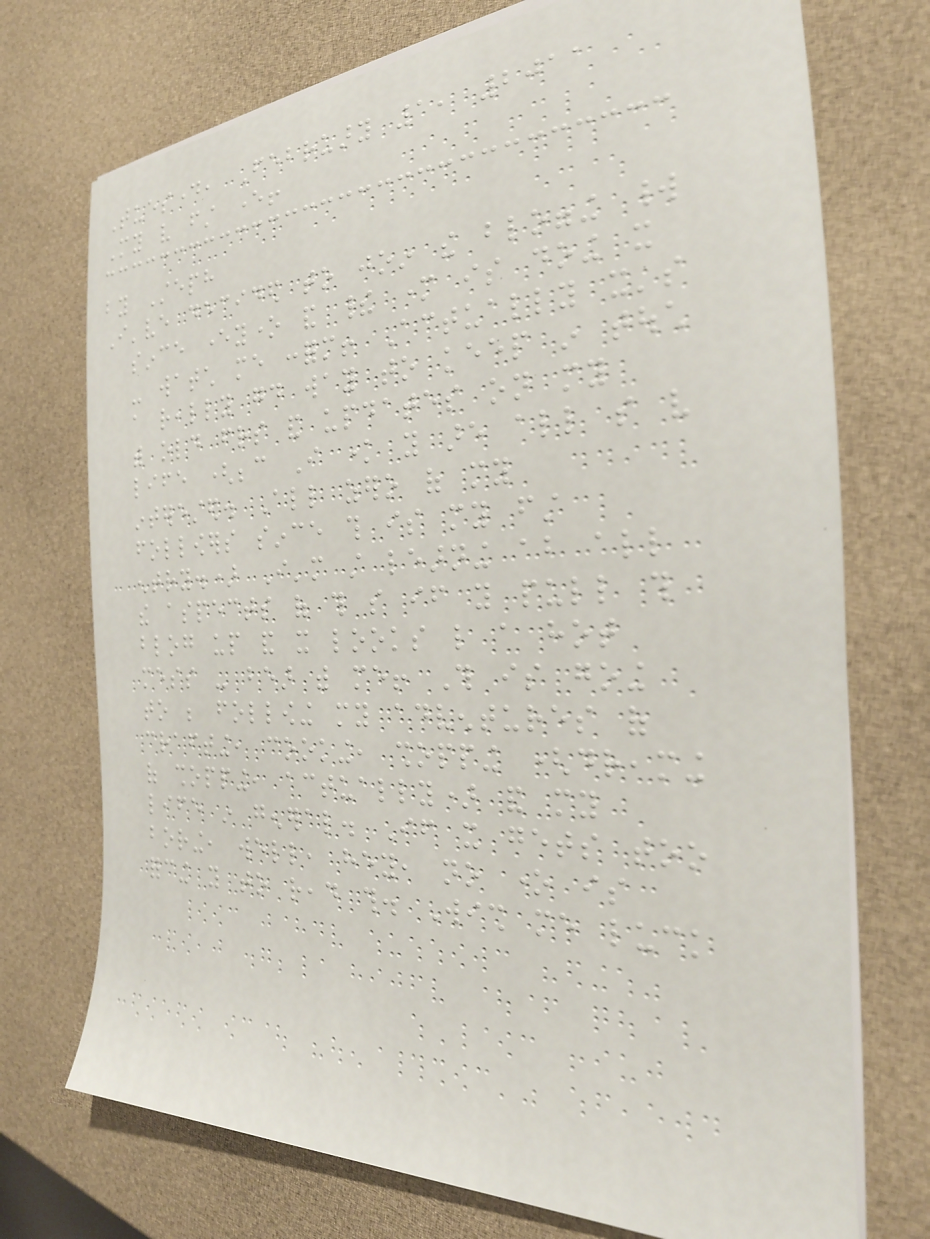Tuesday, February 1, 2011
My very first ever!
by Steph
I've decided to join the blogging world
since everyone and their mother is doing it
- watch me conform! Actually it's
a really good way to keep in touch
with old friends and updates on my
life (because I know you are all so very
interested. All zero of my
followers since this is my first
entry.) I'm still learning about all
the aspects of this so if you pull this
blog up and it looks like a hot
mess - bear with me! This is going
to be following my adventures of
crafting, cooking, shopping (dreaming
of shopping, actually) and my
life in general. If it gets too
boring, well, hey, no one is
forcing you to read this. Wish me luck
